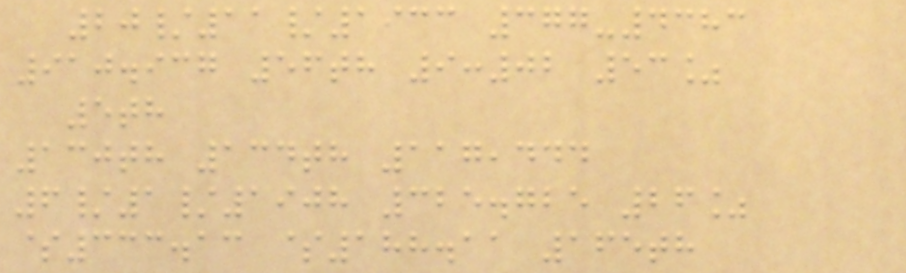20/11/1933 377-4383
910.937 56th 9:02 53%
5th
130th 134th 117,444
6/1/1908 325.725 26%
$333.13 $188.11 165th
